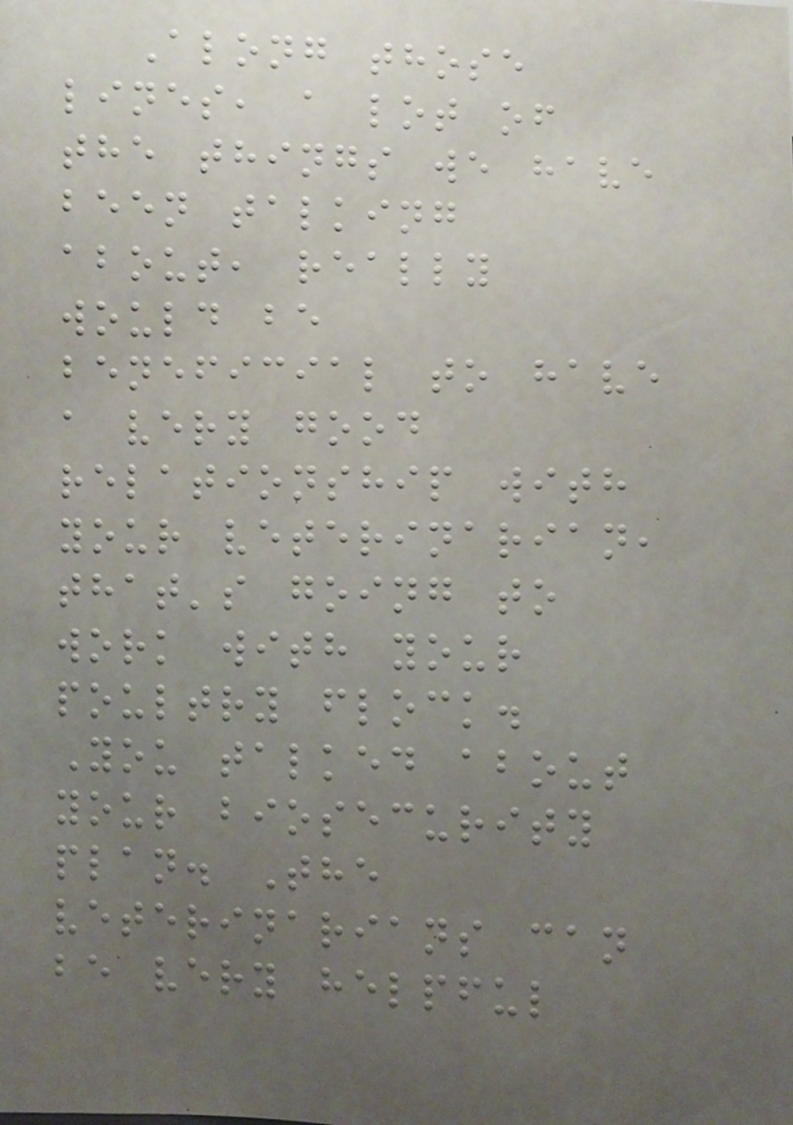Along those
lines, a lot of
the things we have
been talking
about, really
would be
beneficial to have
a very good
relationship with
your veterinarian,
that's going to
work with your
poultry flock.
You talked about
your biosecurity
plan. The
veterinarians can
be very helpful
